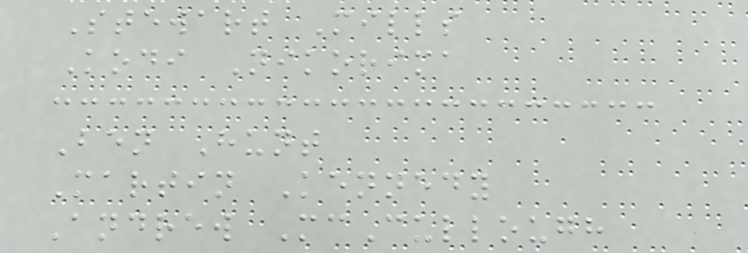Stewart Mills
Kodi Nikorima
Ben Hunt
Martin Kennedy
Andrew McCullough
